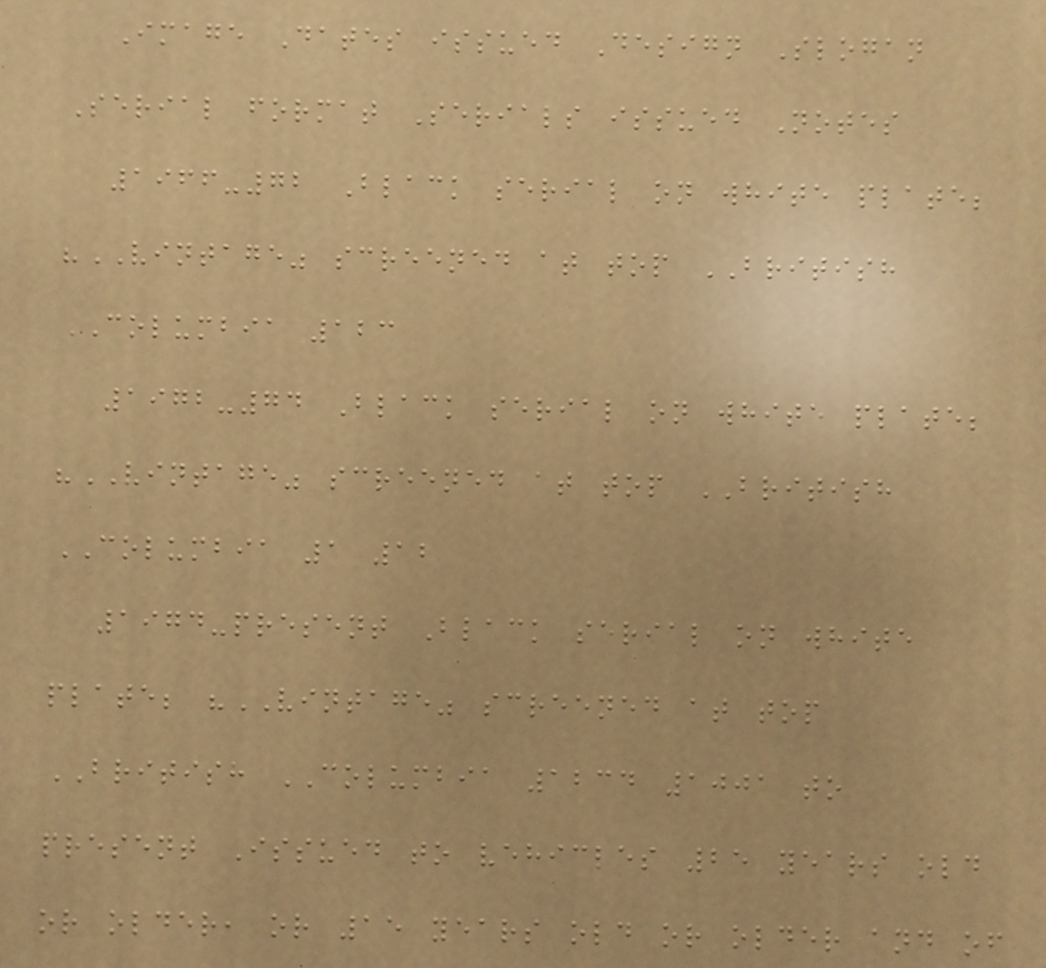Image Dates issued Design Slogan
Serial format Serials issued Notes
1966-72 Black serial on white plate;
"VINTAGE" screened at top BRITISH
COLUMBIA 123
1972-74 Black serial on white plate;
"VINTAGE" screened at top BRITISH
COLUMBIA 1 12
1974-present Black serial on white
plate; "VINTAGE" screened at top
BRITISH COLUMBIA 1234 1001 to
present Issued to vehicles 25 years old
or older, or 15 years old or older and of
